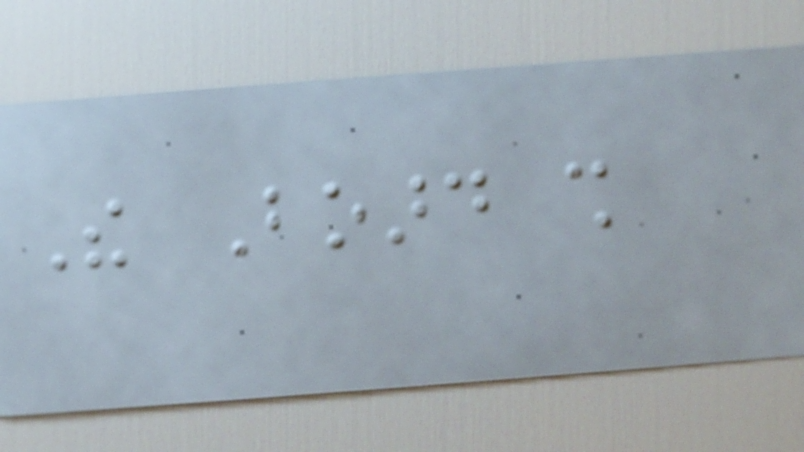The Board shall
